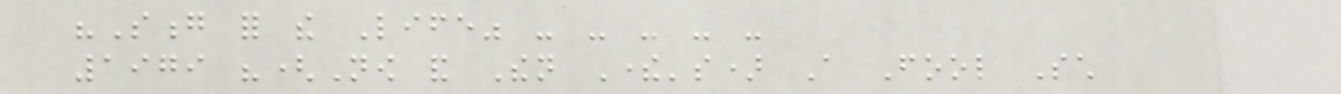"Song for the Life" - - - - -
1979 "(Now and Then There's) A Fool Such
